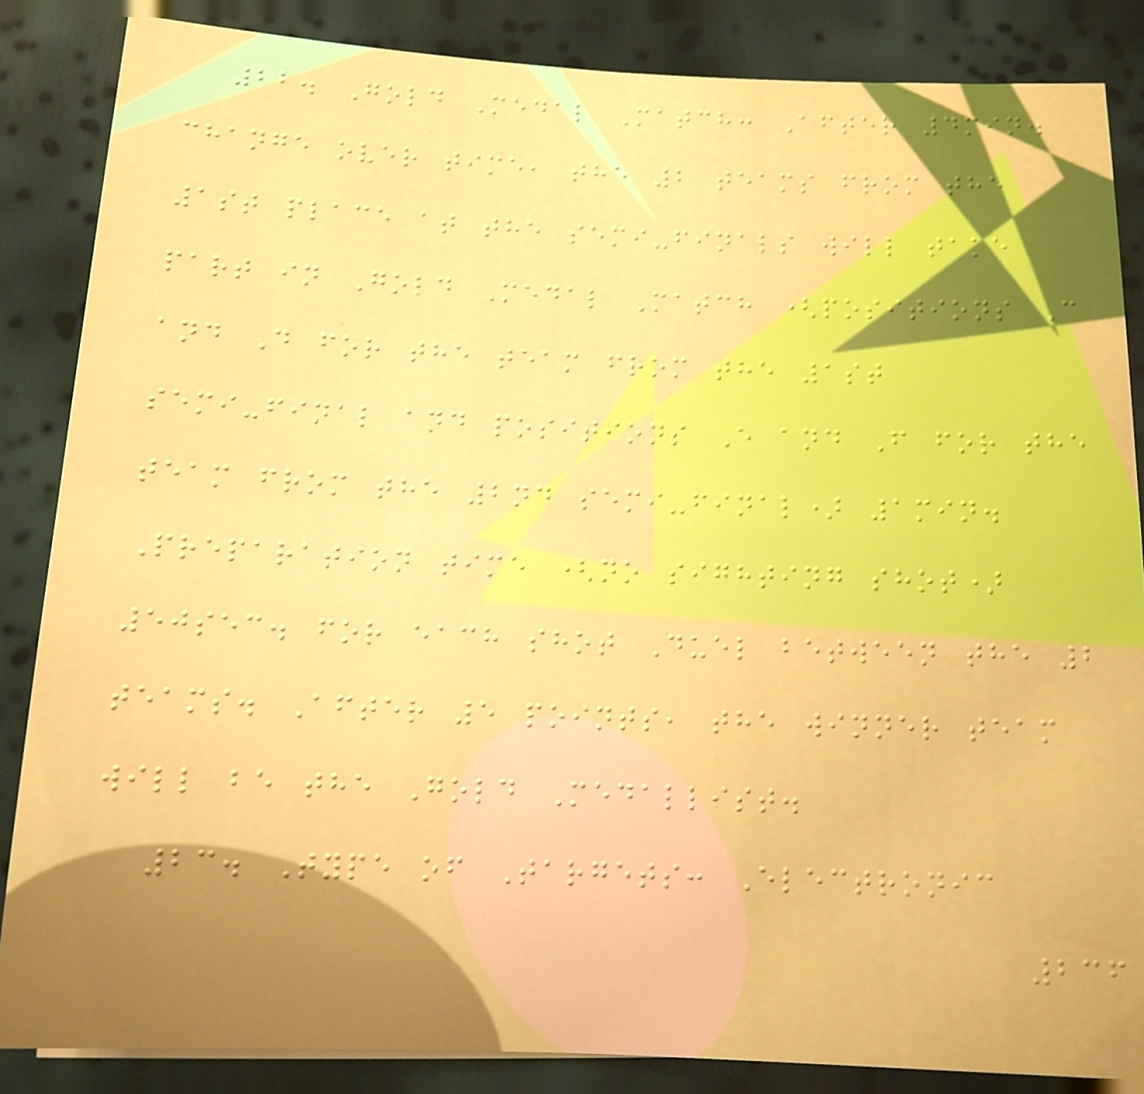22. Gold Medal Match: After 4min.
change over time, the 2 teams from the
1st place at the semi-finals will take
part in Gold Medal Match (positions C
and D for the team from the 1st
semi-final and positions E and F for the
team from the 2nd semi-final) 1min.
Preparation time (no sighting shot)
50sec. for each shot Duel between the 2
teams. After 5 points, the winner team
will be the Gold Medallist.
23. Type of Targets: Electronic
236
